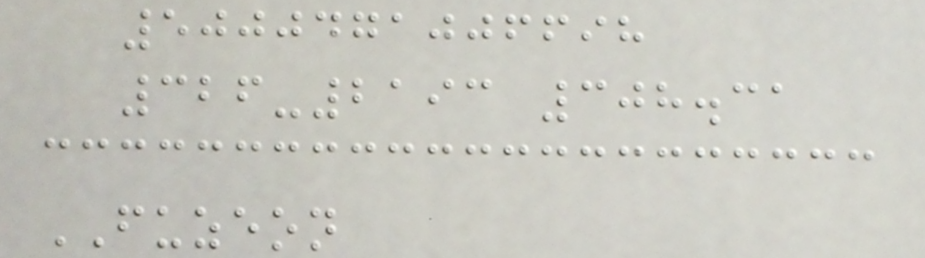5000471006698
326-2193 308.31
FUZEON
